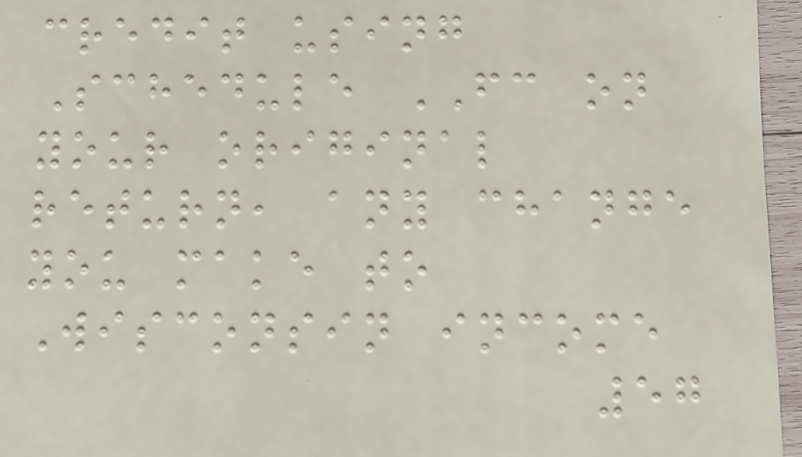credit using
Schedule FC on
your original
return, any change
you make to
Wisconsin income
57
